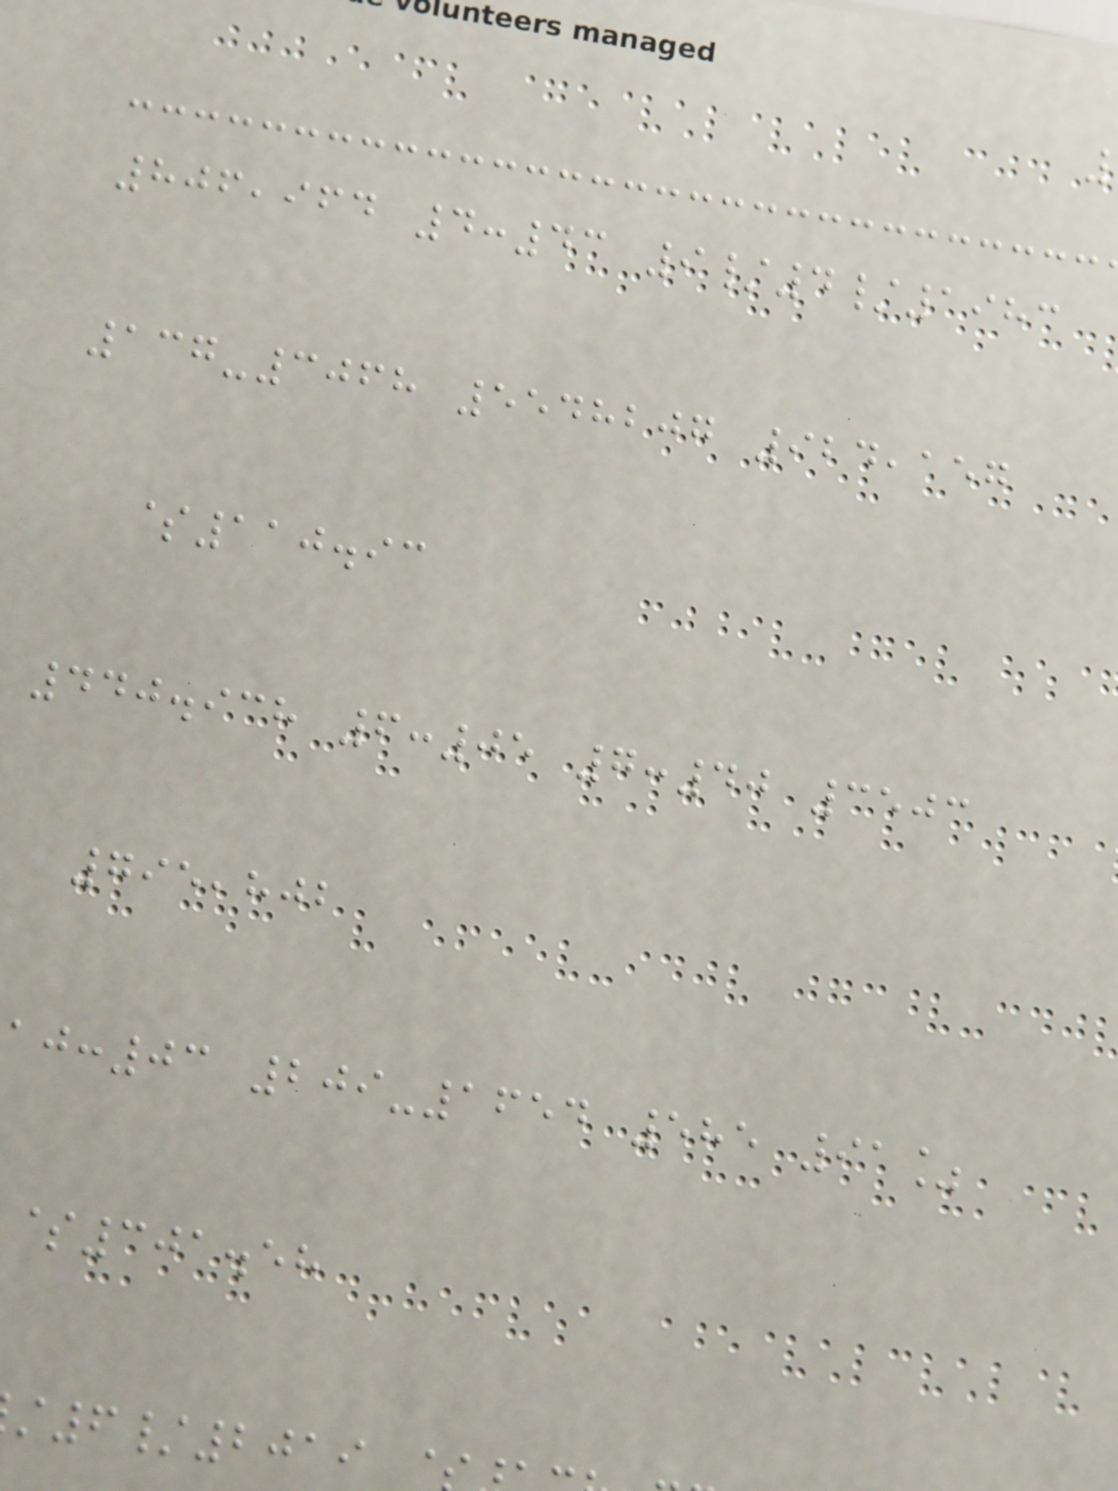806,964 4:43 9/4/1983
137-3068 5548207 924,157
$110.93
440.938 6:05 7:40 3503
795,802
:03 209-1654 585 91%
$301.58
6/2019
